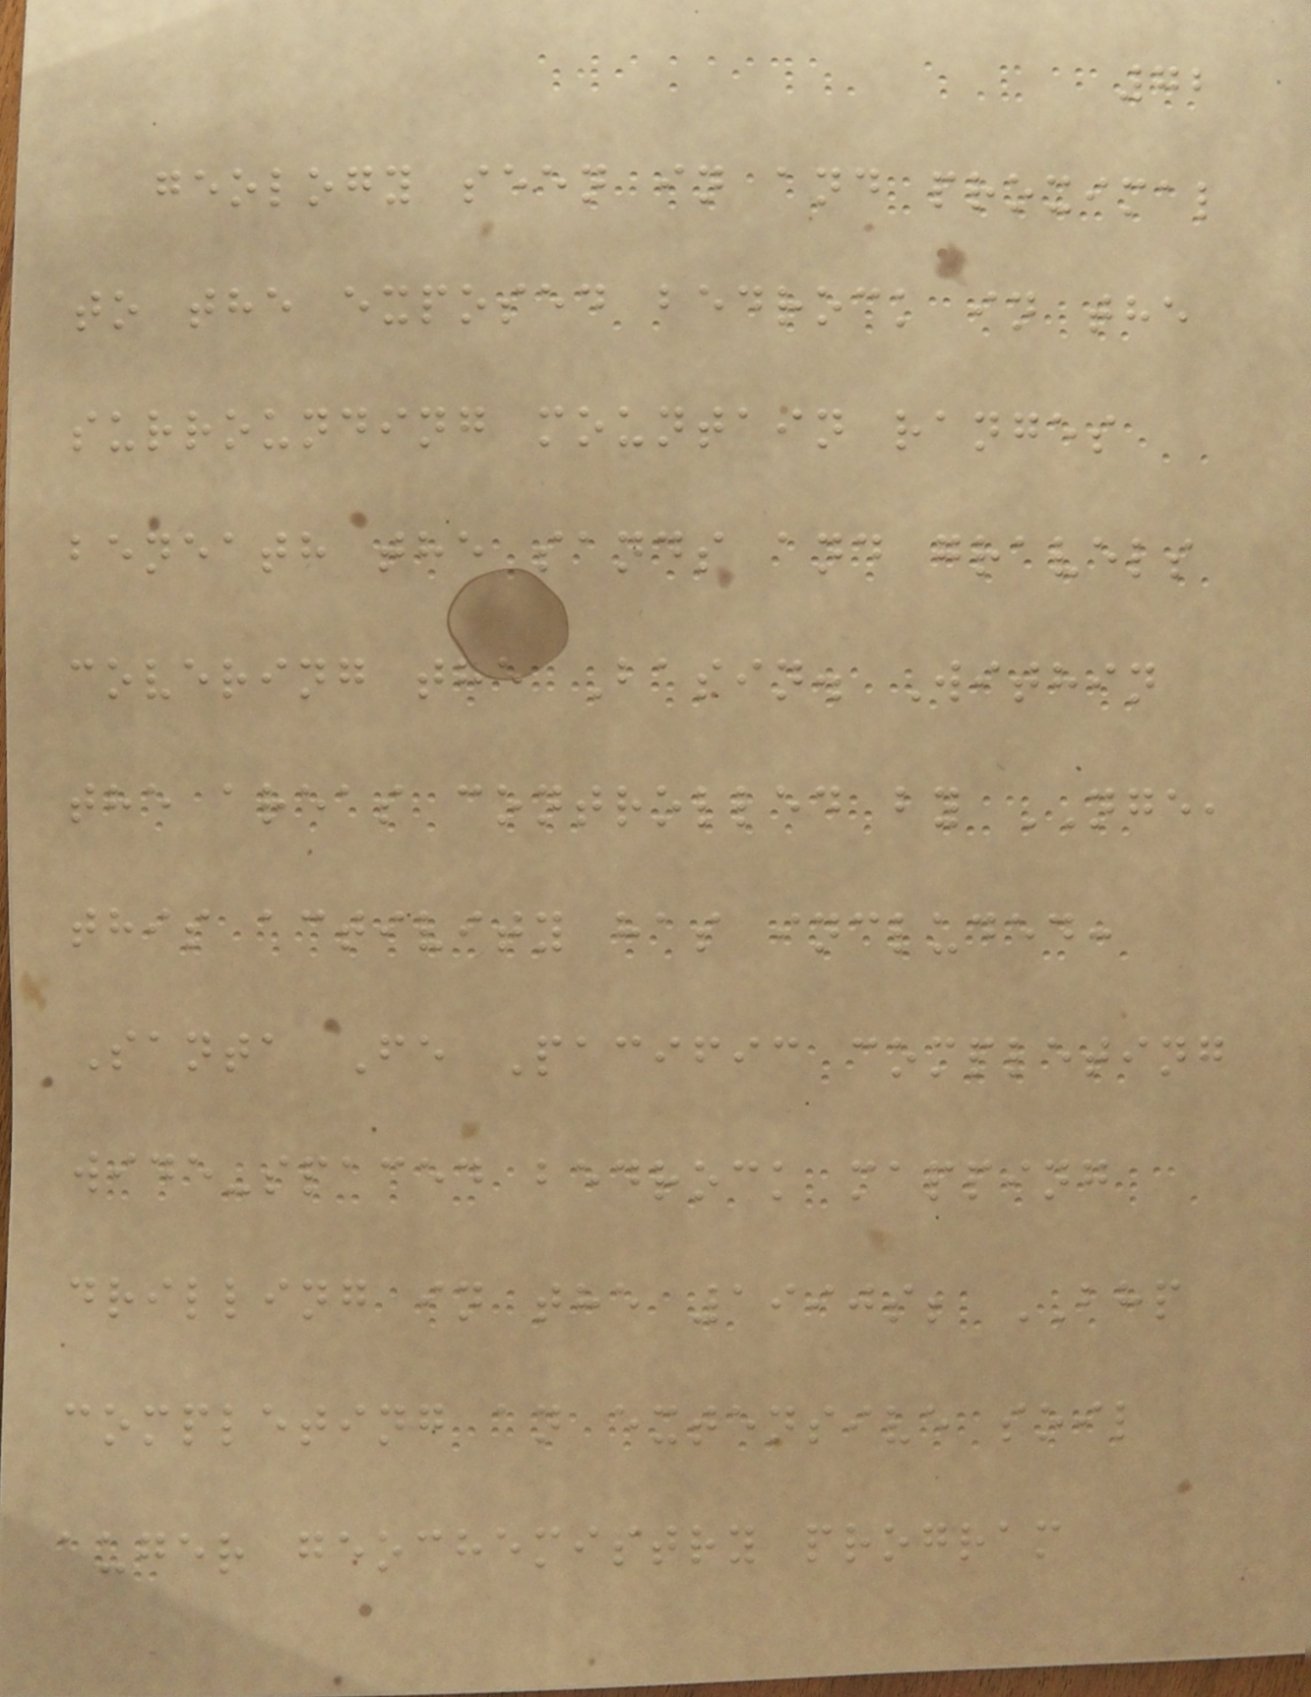72
geology seen in and proximal
to the exposed bedrock in the
surrounding mountain ranges
beneath the sands and gravels
covering the Basin. Within
the areas controlled by NGE,
this activity has included:
Santa Fe Pacific completing
wide-spaced bedrock mapping
drilling in the 1990s; BHP
completing an extensive soil
auger geochemistry program
